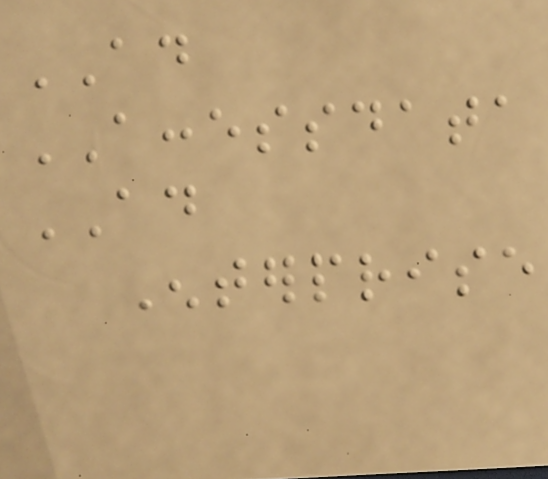AD
ACCESSDATA
AD
Enterprise
